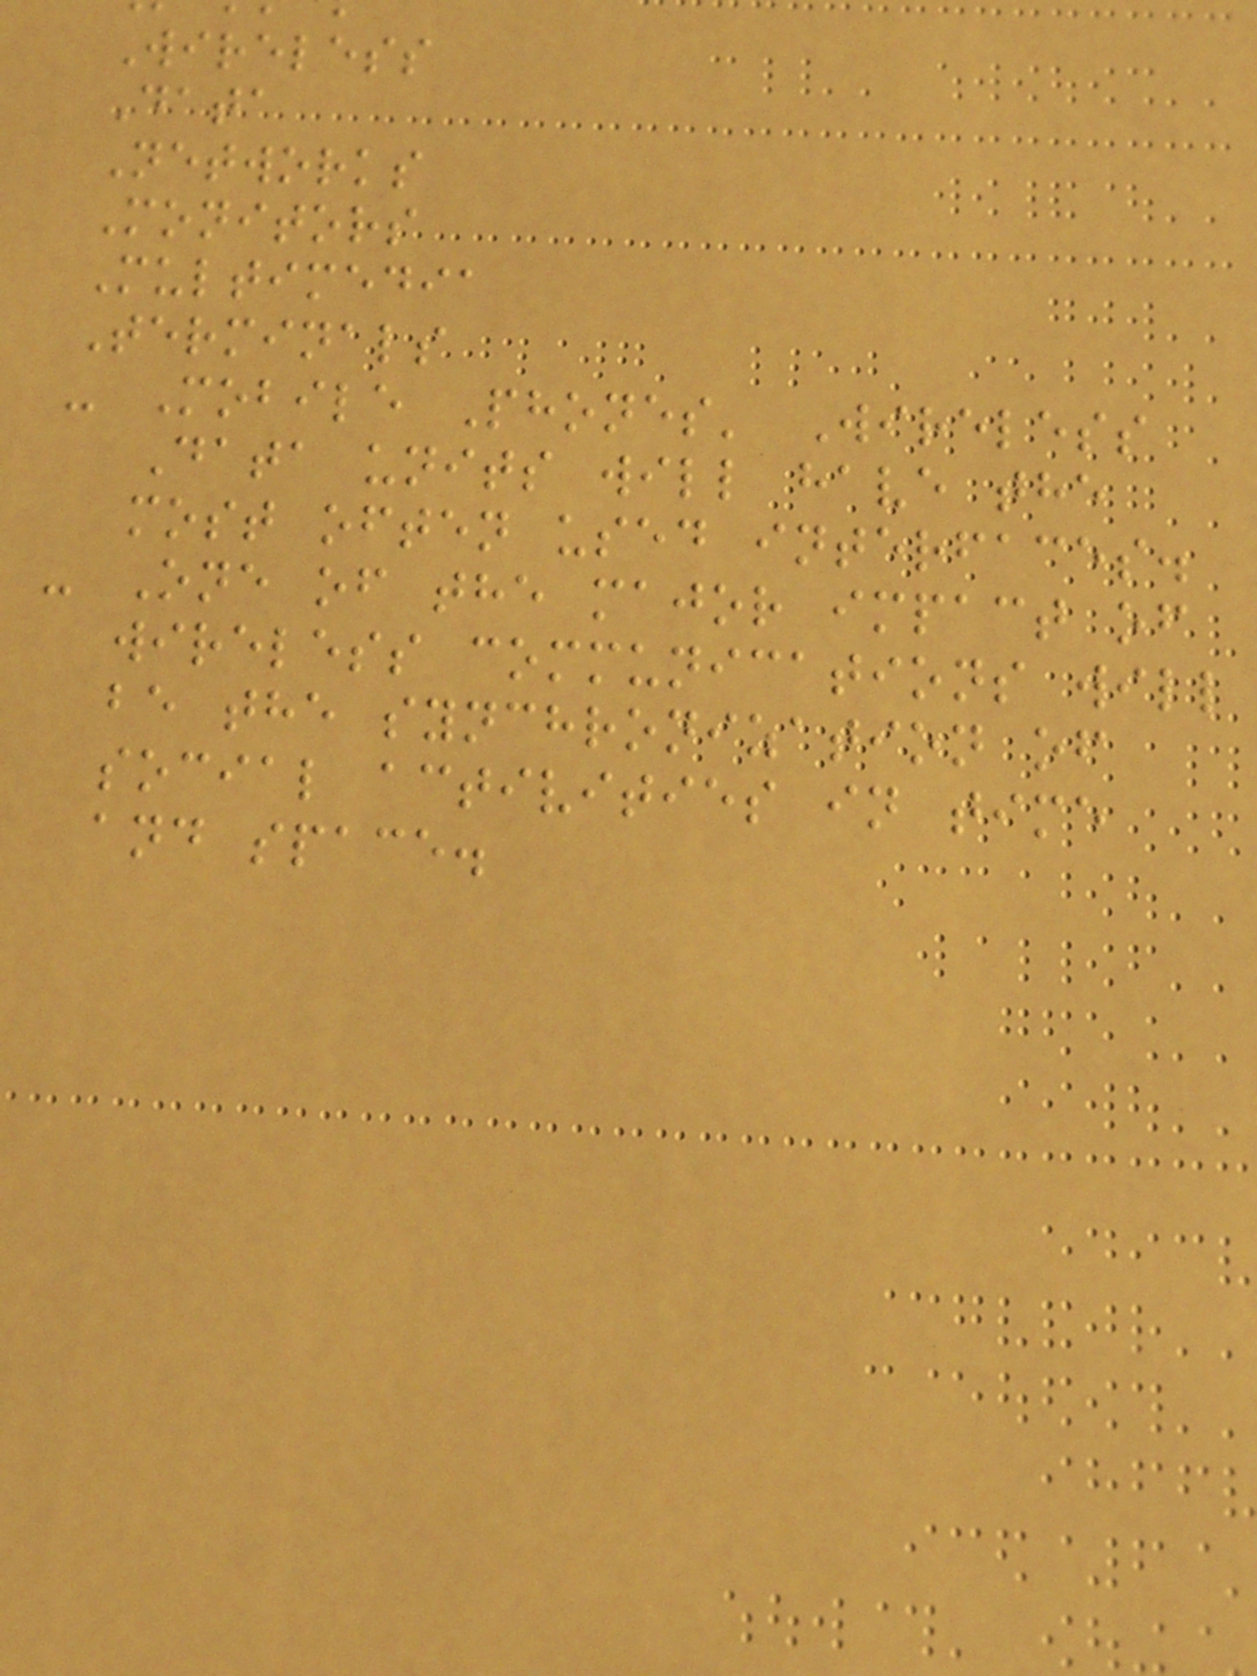Wireless
Data
Networks
Monitors
Multimedia
Terminals
- Mobile Phones' Wireless
Data units will have the
most often used interfaces.
- One of the major impact of
wireless communications will
be the synchronization of
social activities in time
and space.
